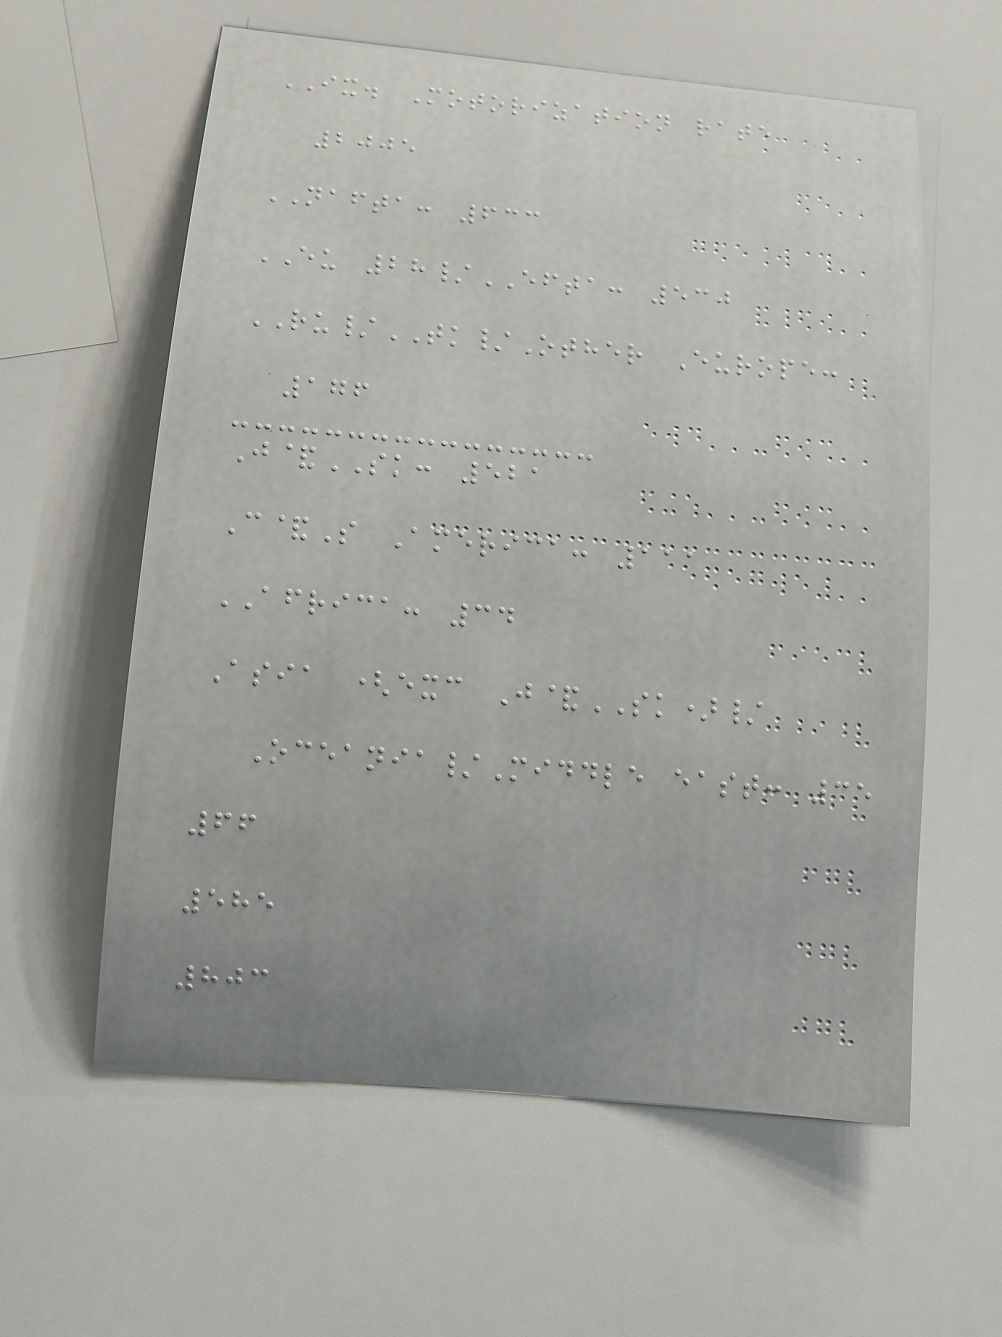IX. Motorization rate
2005
NAFTA: 633
EU 28/EFTA: 530
RU/TK/Other Europe:
176
J&SK: 521
C&S America: 111
AFRICA: 34
Asia (exc J&SK)/
Oceania/Middle east: 35
66
585
803
